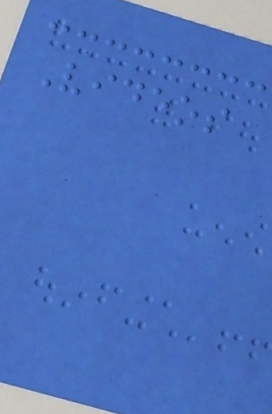Videos
